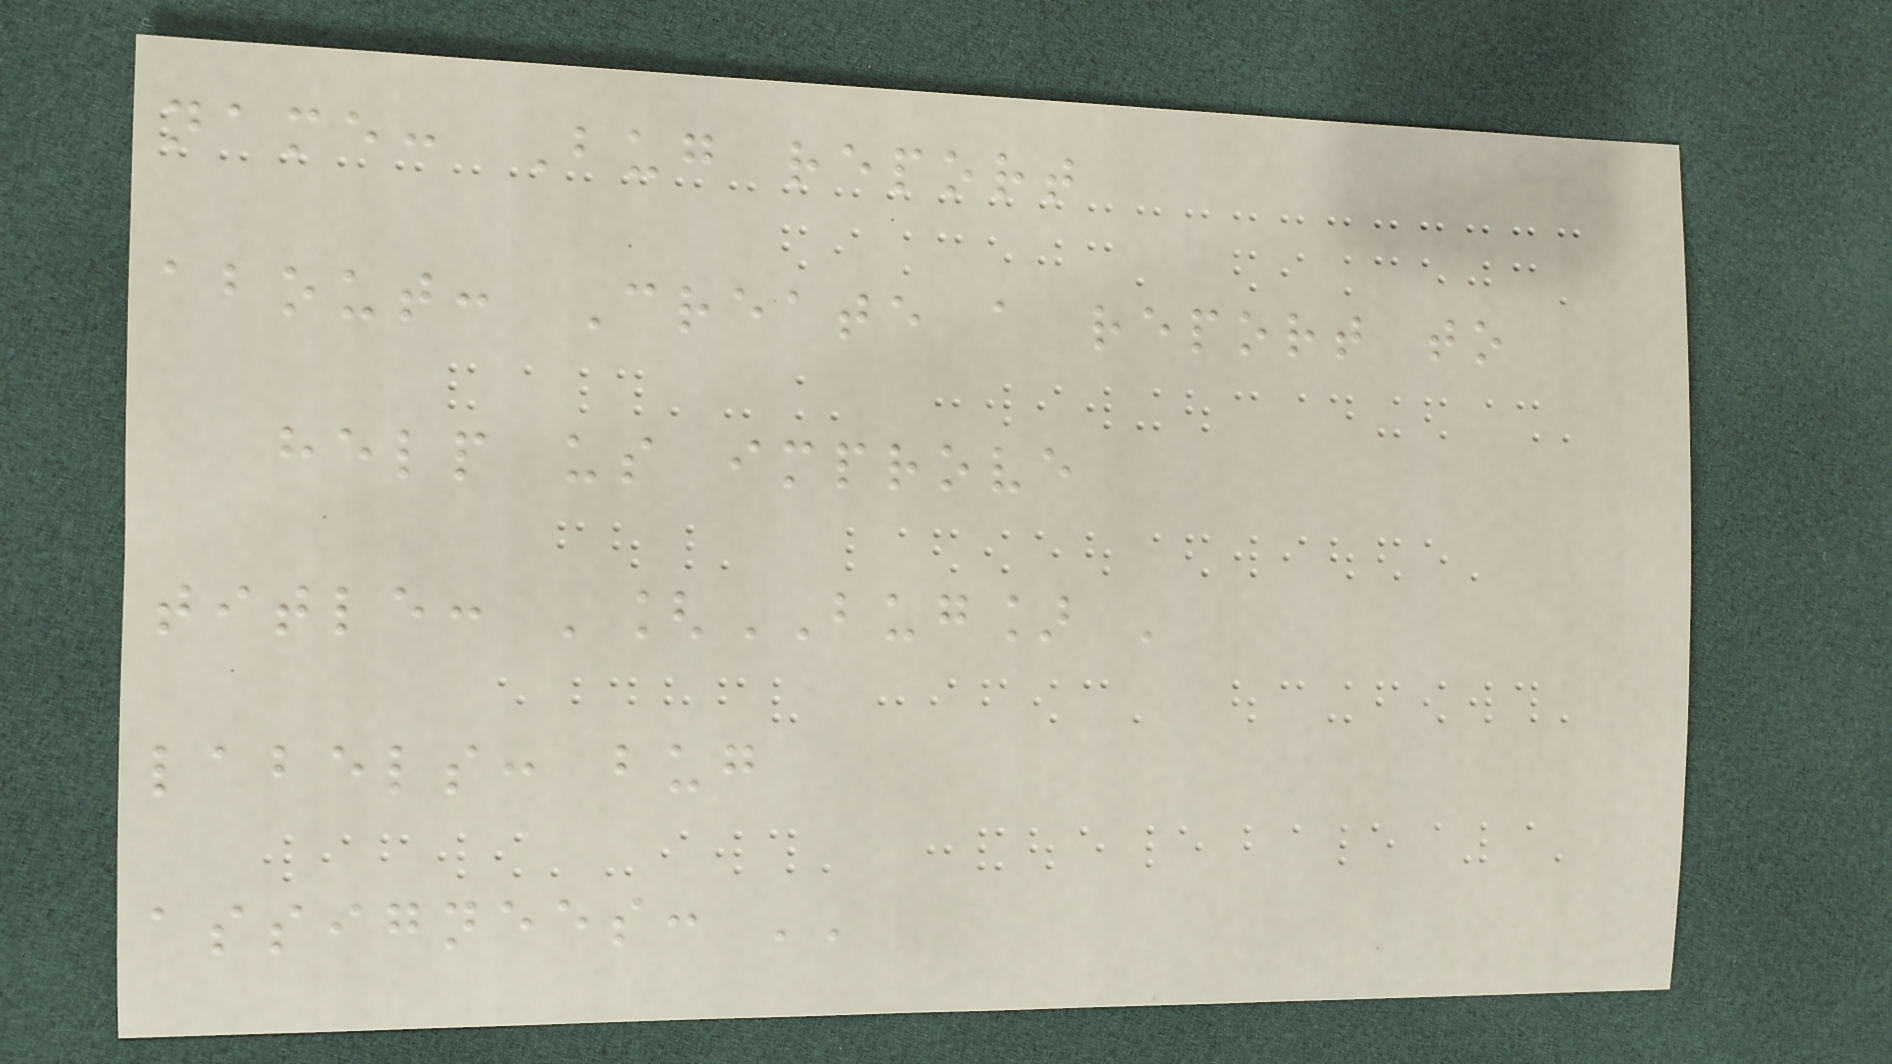name: Bug report
about: Create a report to
help us improve
title: '[BUG] '
labels: bug
assignees: ''
